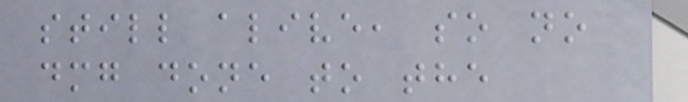still alive, so no
dmg done to the
